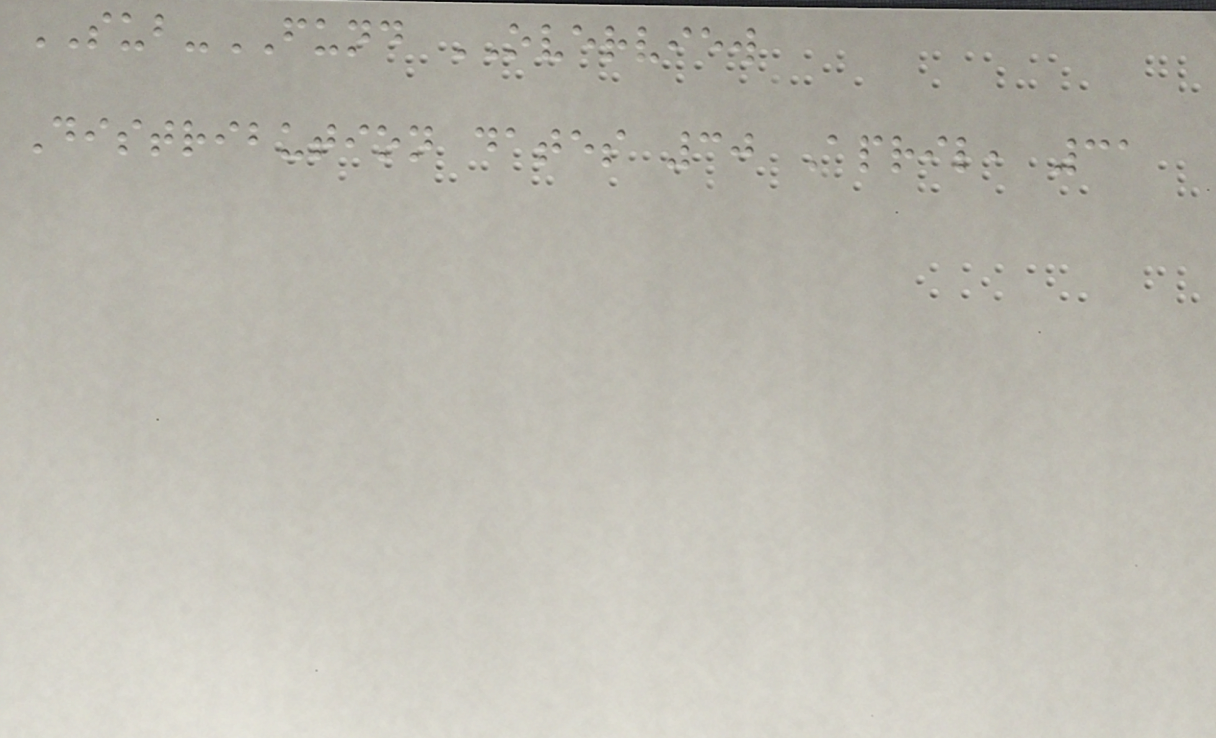SUB-FUND OVERVIEW
Distribution dates 30 April, 31
